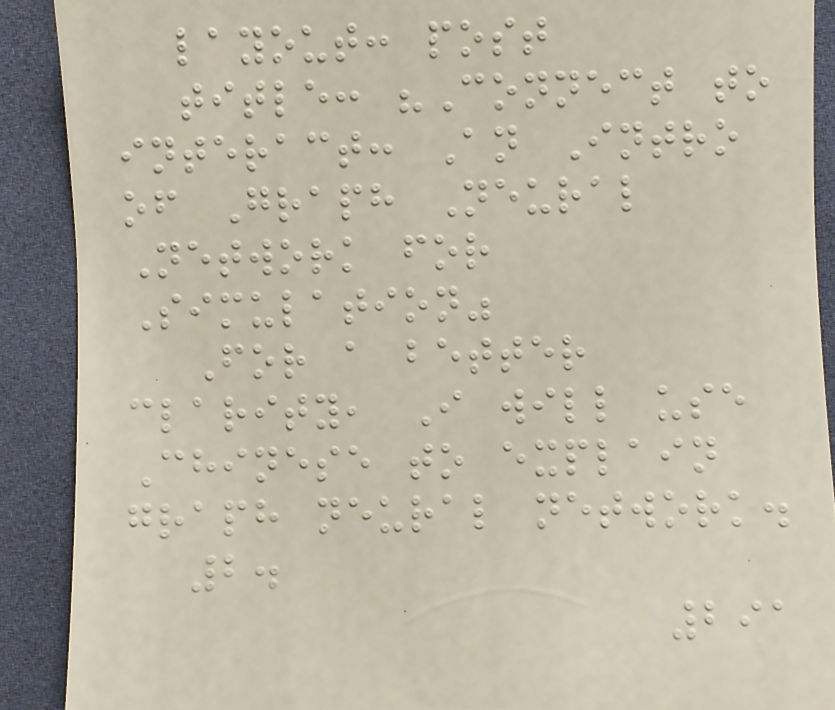layout: post
title: "Connect to
interact: An Intro
of Graph Neural
Network for
Simulation"
For a better
clarity, I will use
Chinese to explain
graph neural network.
2.
291
